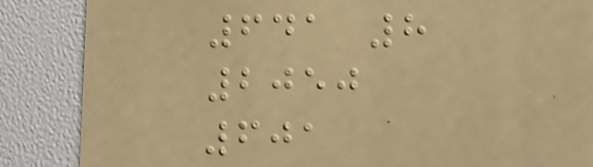641 8
2050
601
